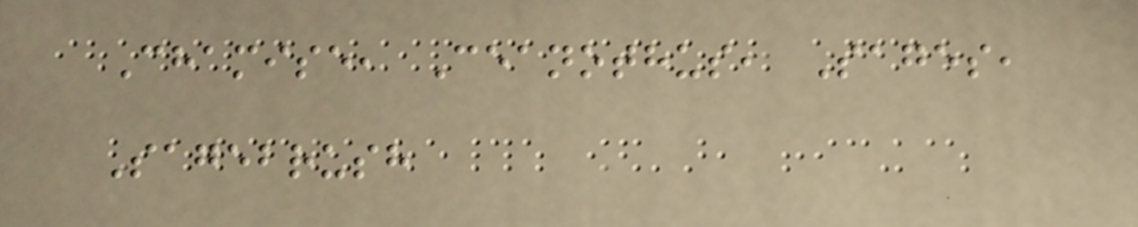Chamise, Ceanothus, Sages,
Sagebrush
